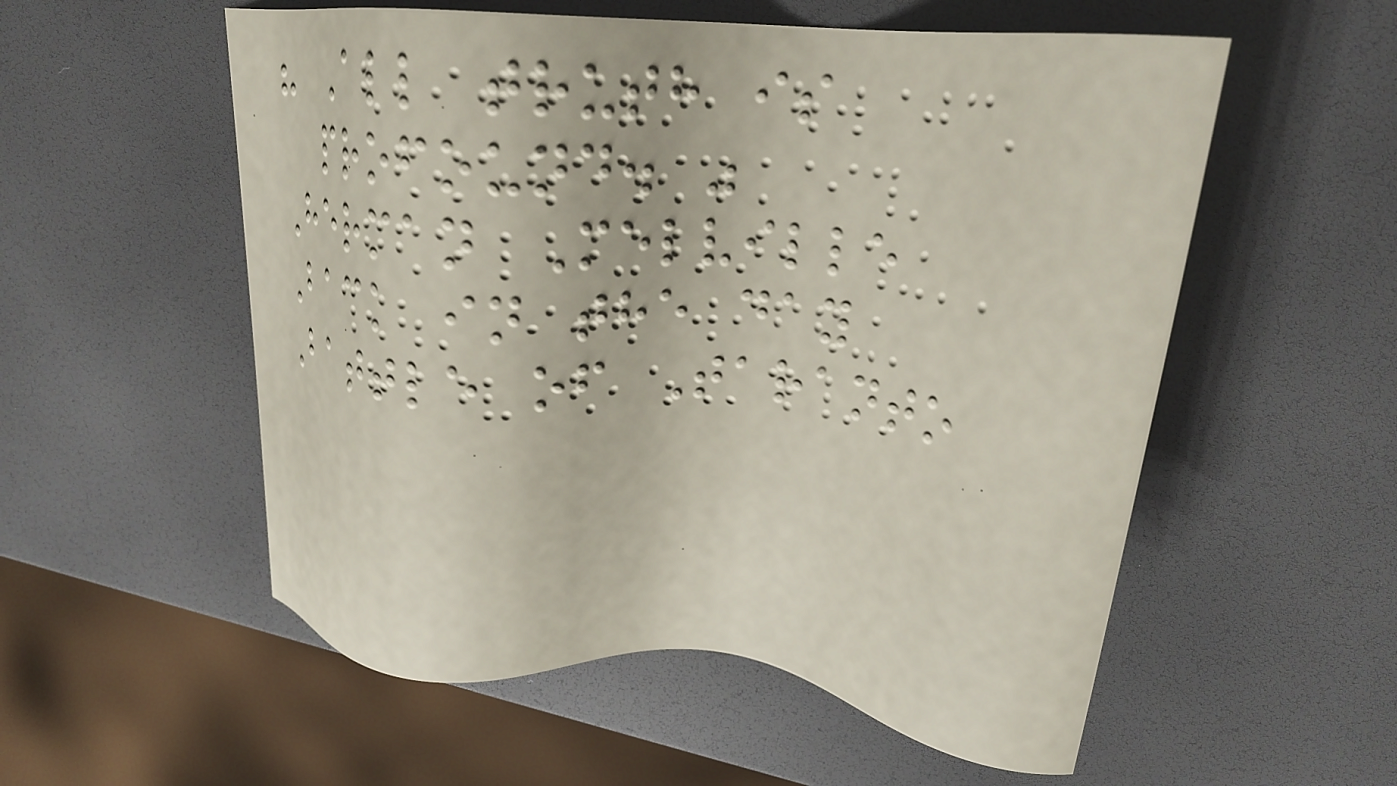" All truth is
profound. "
Herman Melville
Back in the day
Battle of Taranto
